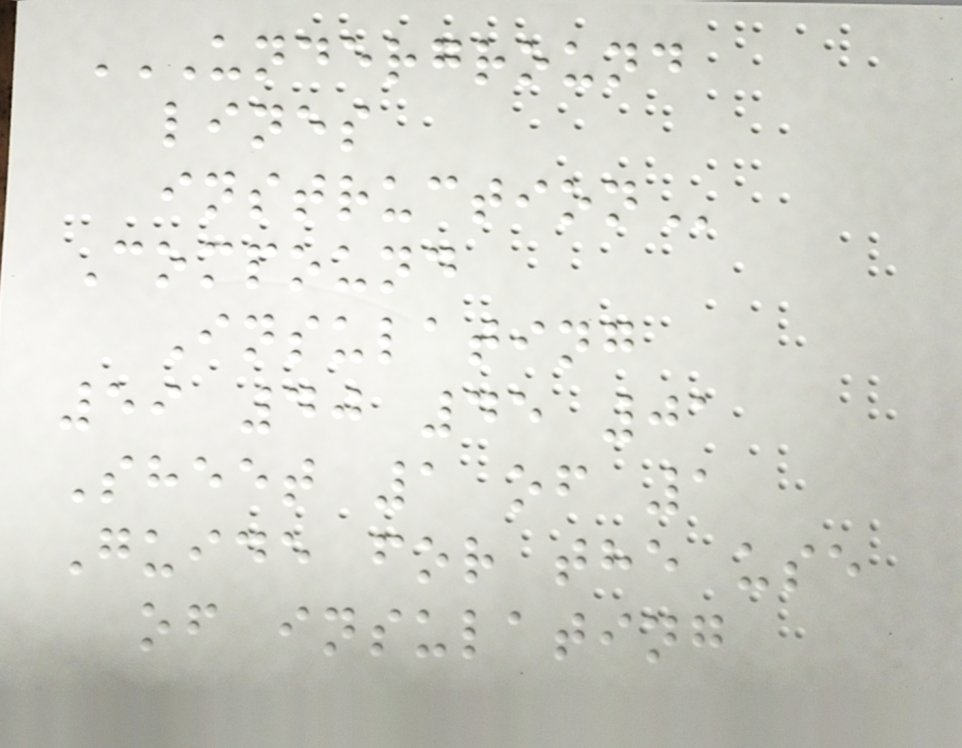UNDERGROUND
LINES
INSTRUCTION
Compound
Insulating
59 40 45 01
Sheet 1 of 1
Guide for the use
of insulating
